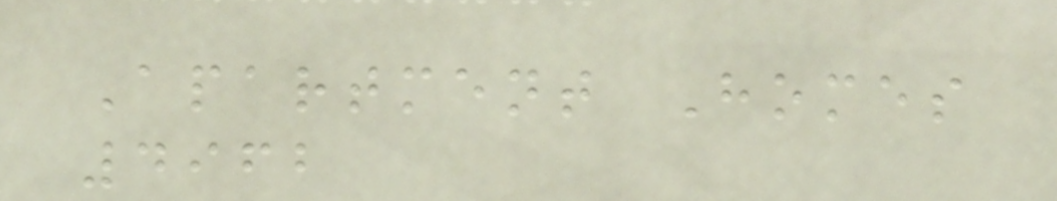Apartment Homes
4962
